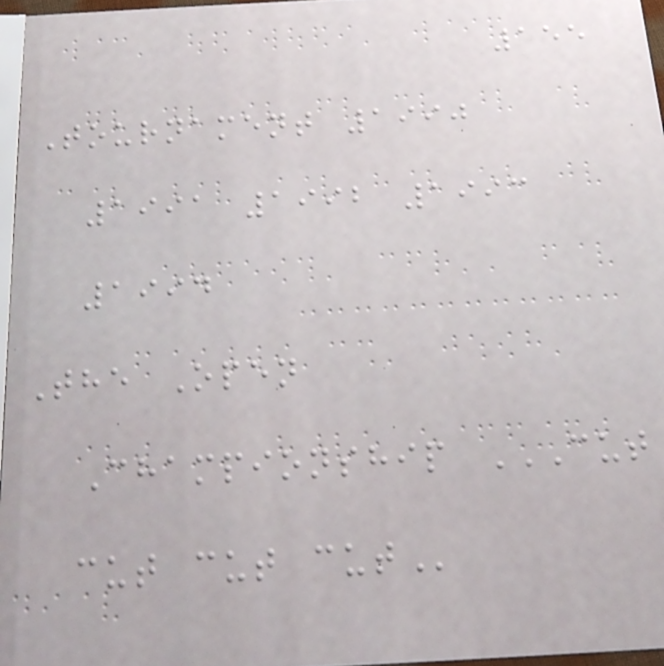155
Tournament 1990
1991 1992 1993
1994
The Open
Championship CUT
CUT CUT CUT
